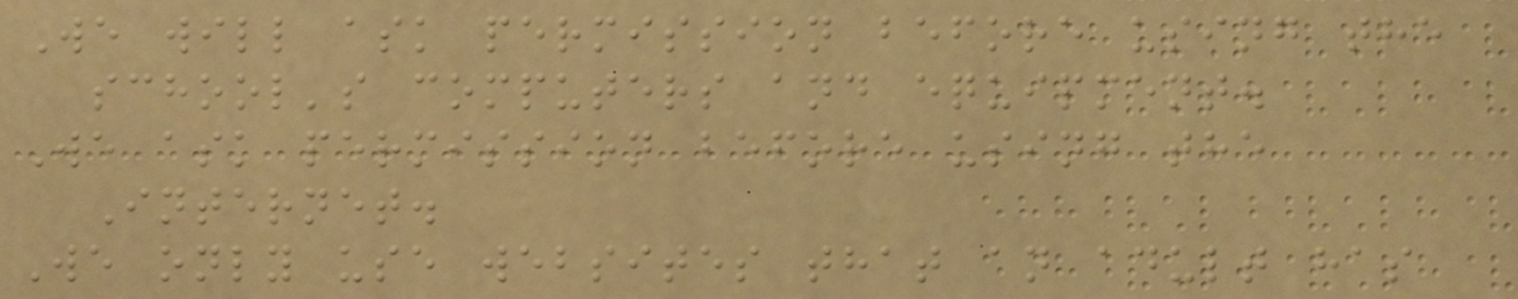We will ask permission before using the
school's computers and equipment.
We ask permission before using the
Internet.
We only use websites that an adult has
